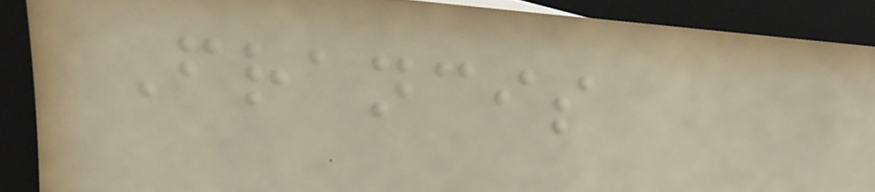Francis
